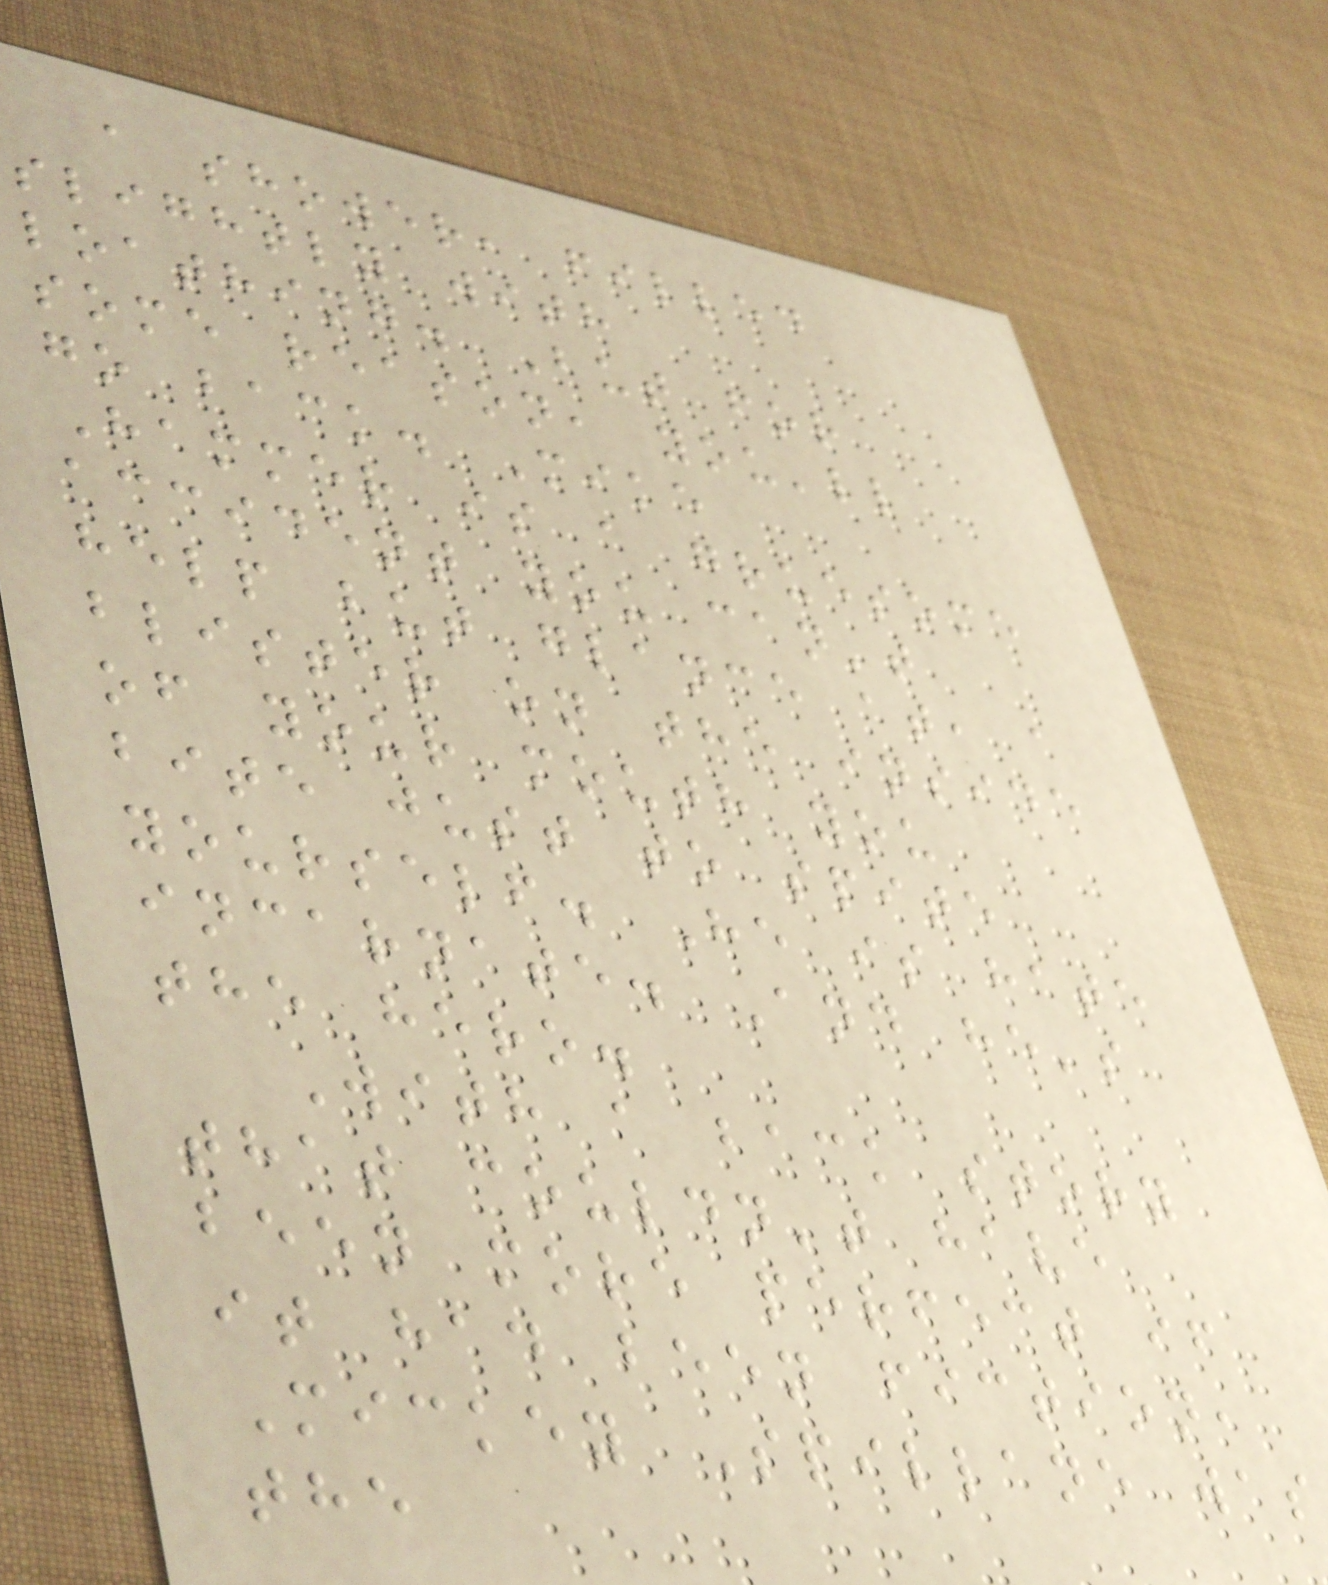a shower, filled
slightly with
loathing. But for
some reason, you'll
go back. Mike
Hammer is a gruesome
accident you can't
help but glance at, a
blister on the inside
of your mouth you
bite just to spite
yourself. He is hate
incarnate. And he's
the hero.
With a back story
that couldn't have
been more perfect if
it had been fiction,
Mickey Spillane was
the
